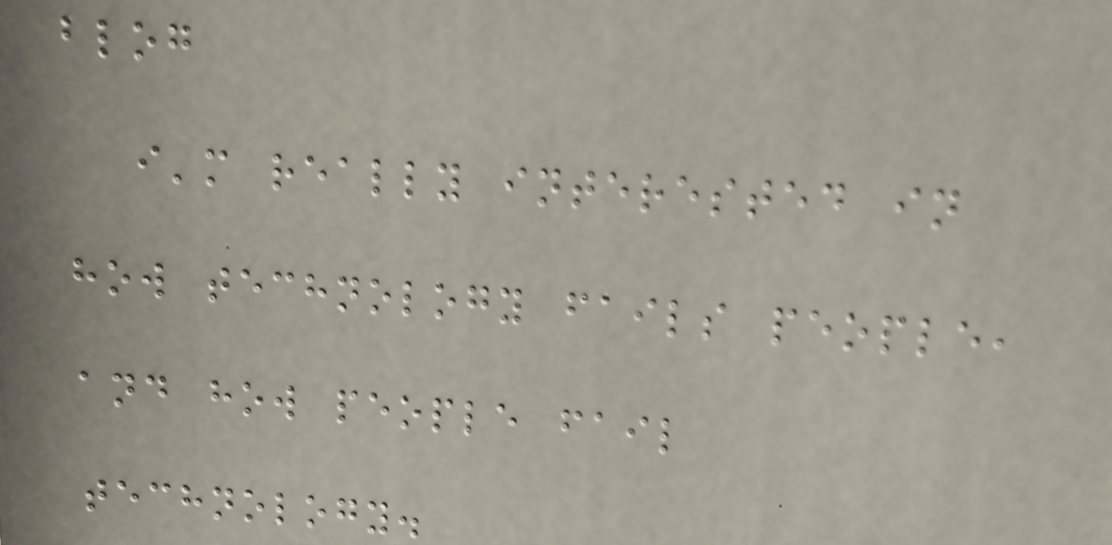blog
i'm really interested in
how technology fails people,
and how people fail
technology.
